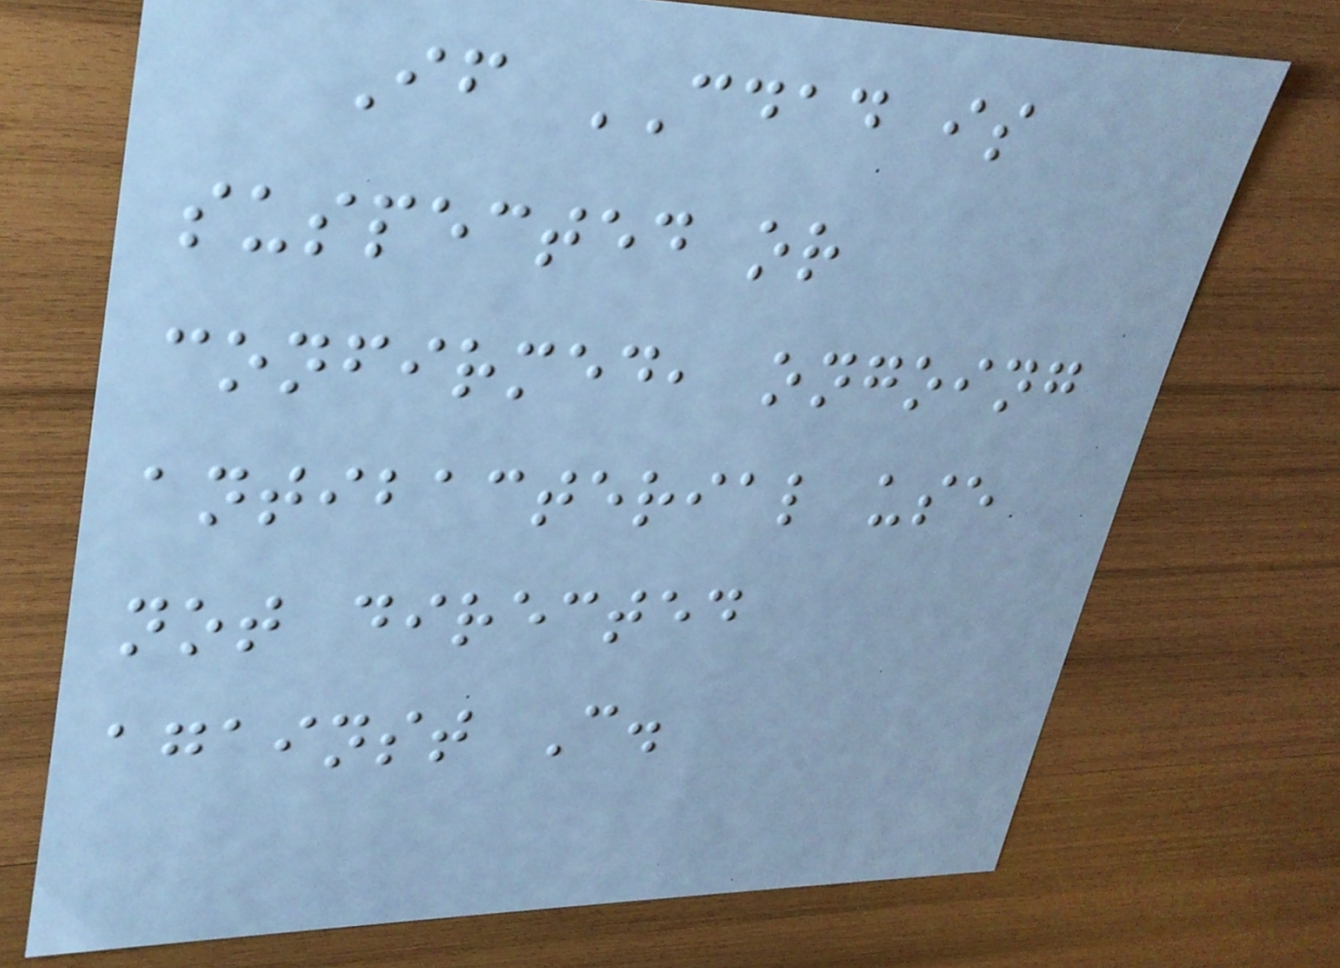If CDAD is
suspected or
confirmed, ongoing
antibacterial use
not directed
against C.
